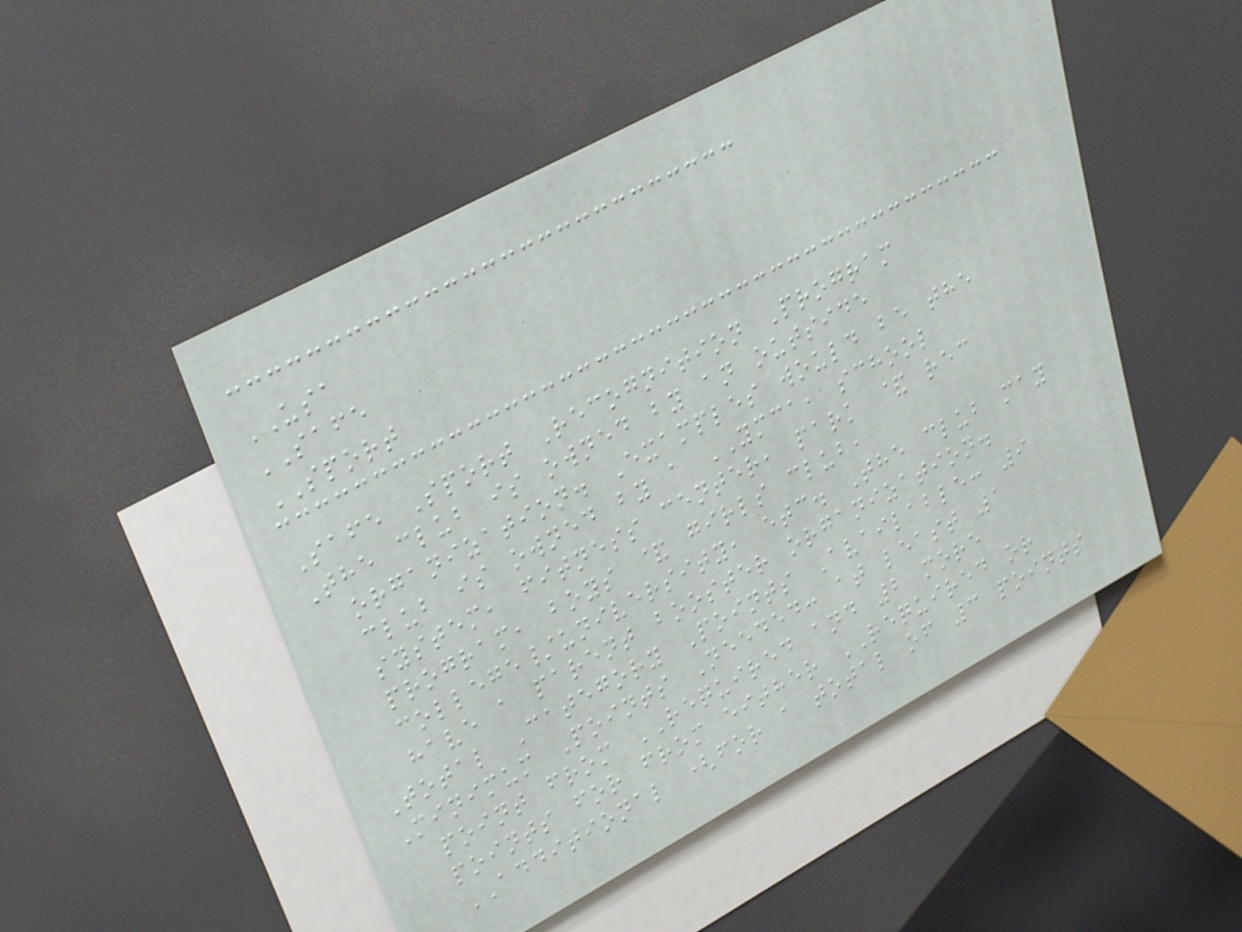USA
SAFE
SPORT
Safe Sport Recognition Program
The club is owned by an outside
organization. Examples would be the
club is owned by a YMCA, school
system, fitness center, park & rec
program, boys & girls club,
college/university, etc. The club may
have a parent booster organization.
Total Category Points Available: 9
Minimum Points Needed: at least 1
point from REQUIRED and 2 more
points for from either REQUIRED or
ADDITIONAL (for a total of 3 points
